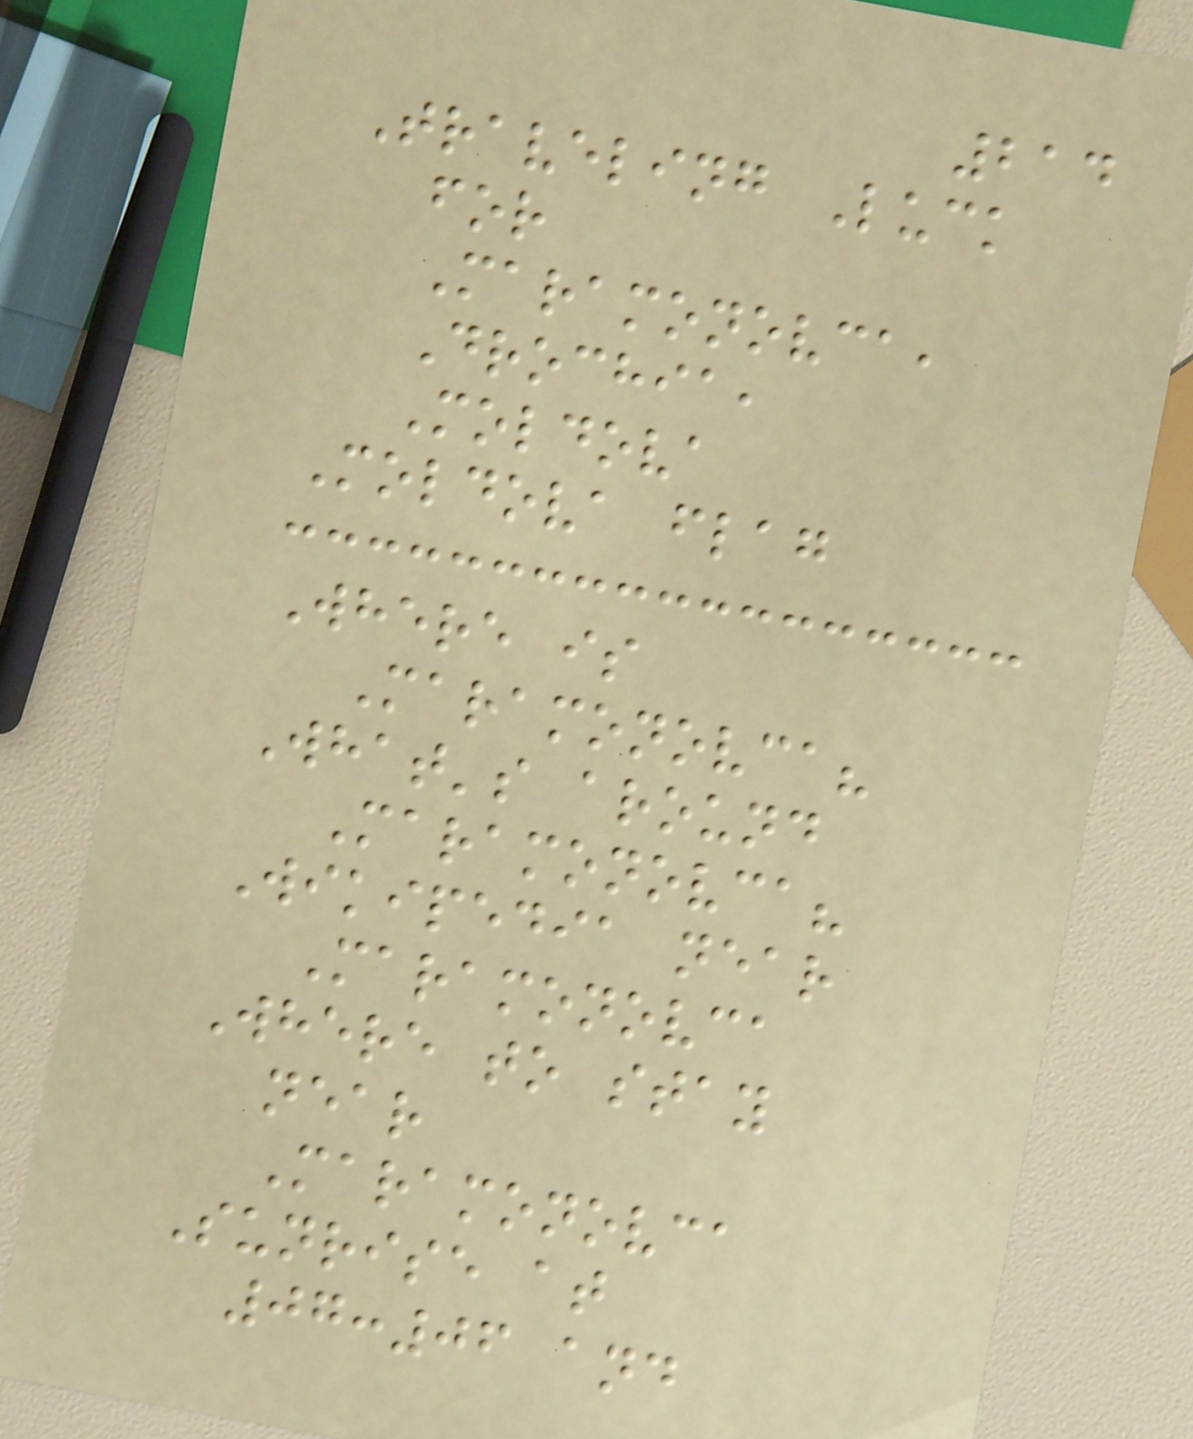214
Traveling Luck
for
Maramonovca,
Drochia,
Moldova
Moldova flag
Where is
Maramonovca?
What's around
Maramonovca?
Wikipedia near
Maramonovca
Where to stay
near
Maramonovca
Sunrise at
07:06 and
